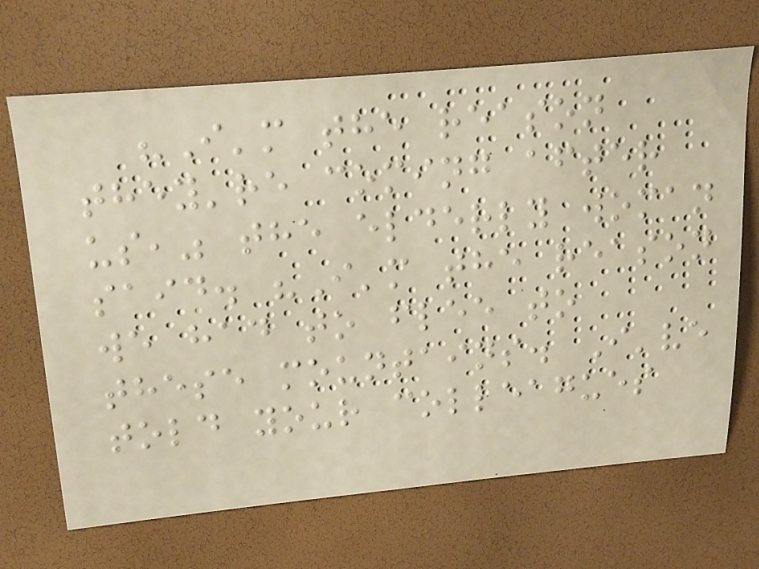"I'm the reason
they're coming after
us," the elderly woman
said. "I'm the reason
we had to flee to
these mountains. I've
told your colleagues
